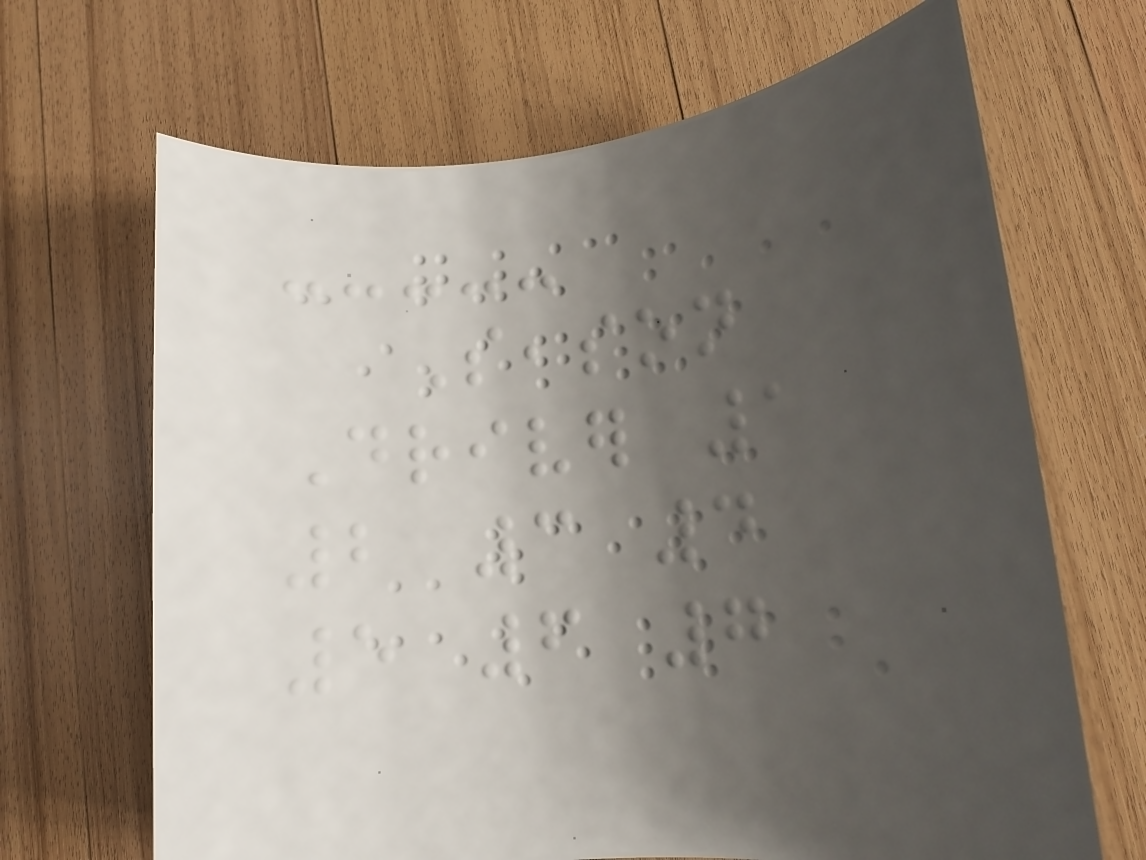Season
Driver 1
2 3 4
5 6 7
